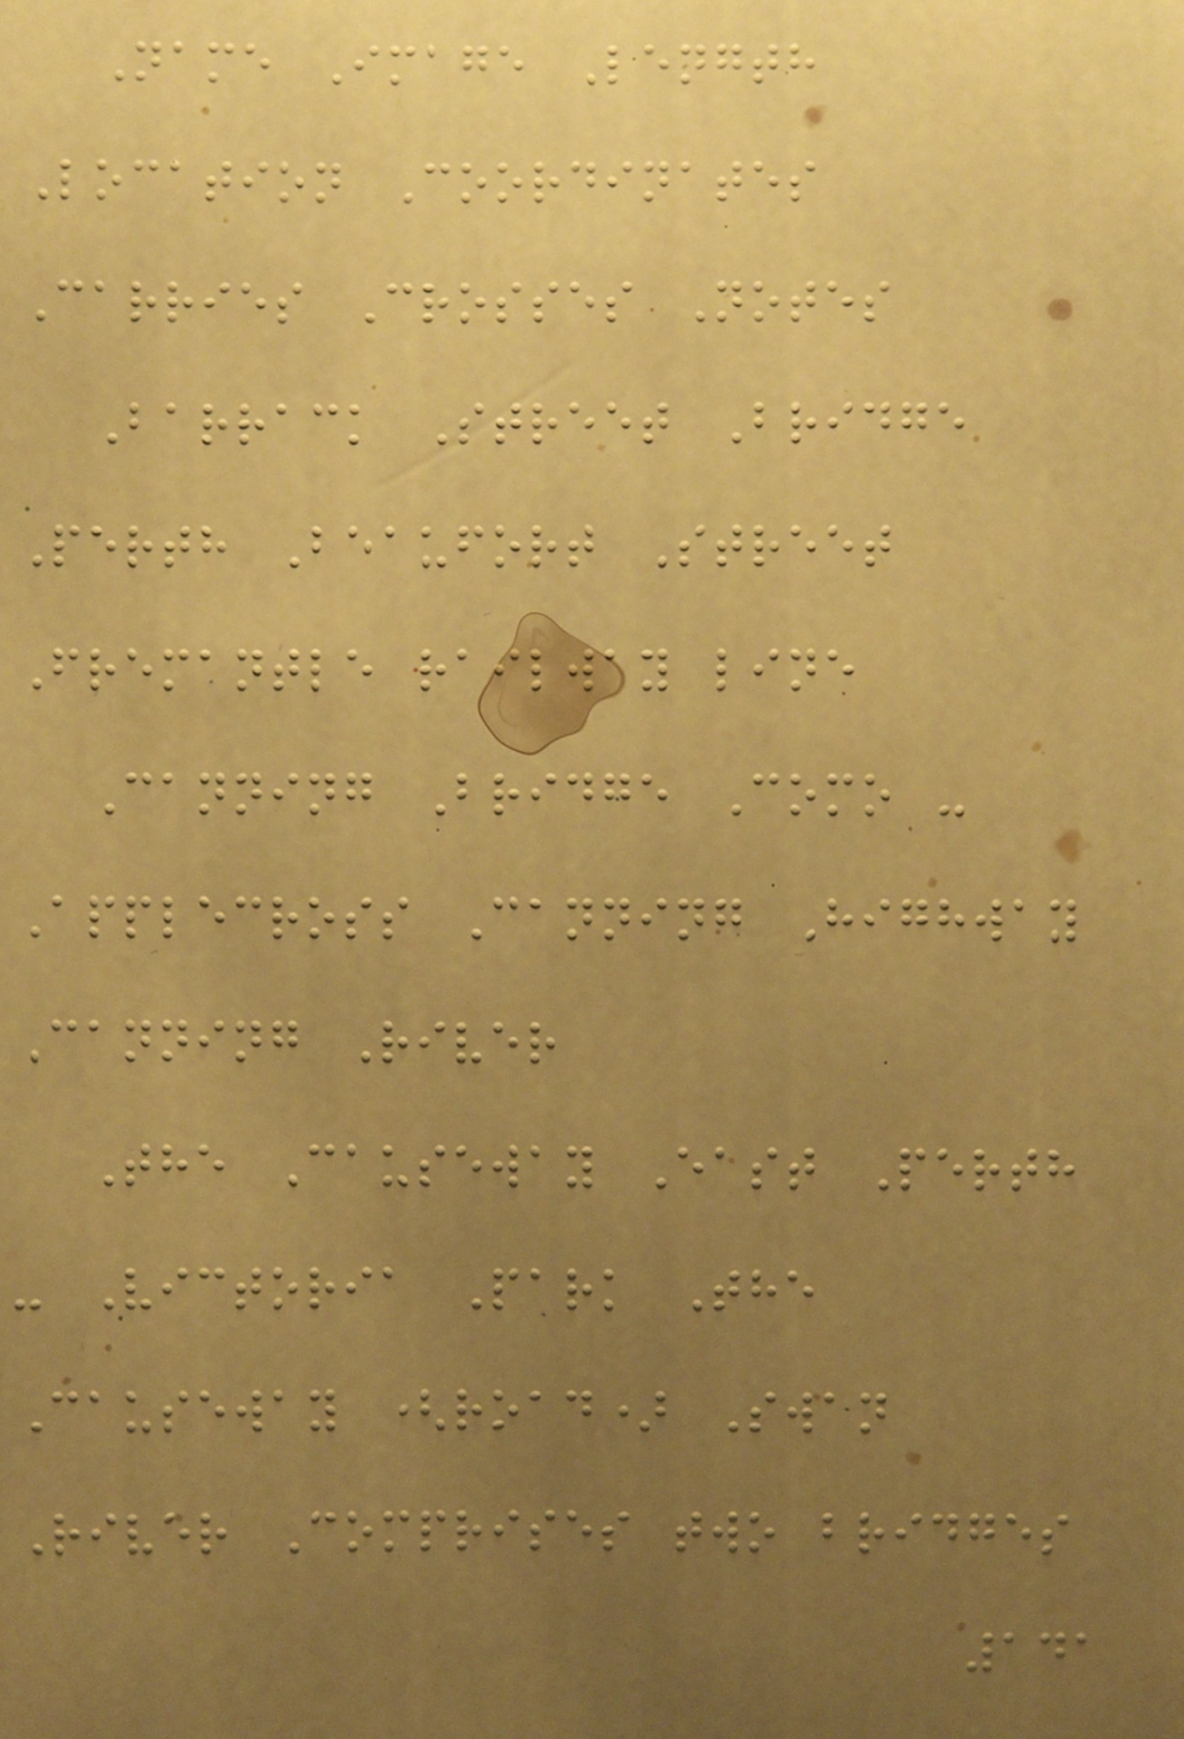Name Image Length
Location Coordinates
Carries Crosses Notes
Barrack Street Bridge
Perth Beaufort Street
Fremantle railway line
Canning Bridge Como -
Applecross Canning Highway
Canning River
The Causeway East Perth
- Victoria Park The
Causeway (road) Swan
River Comprises two bridges
141
